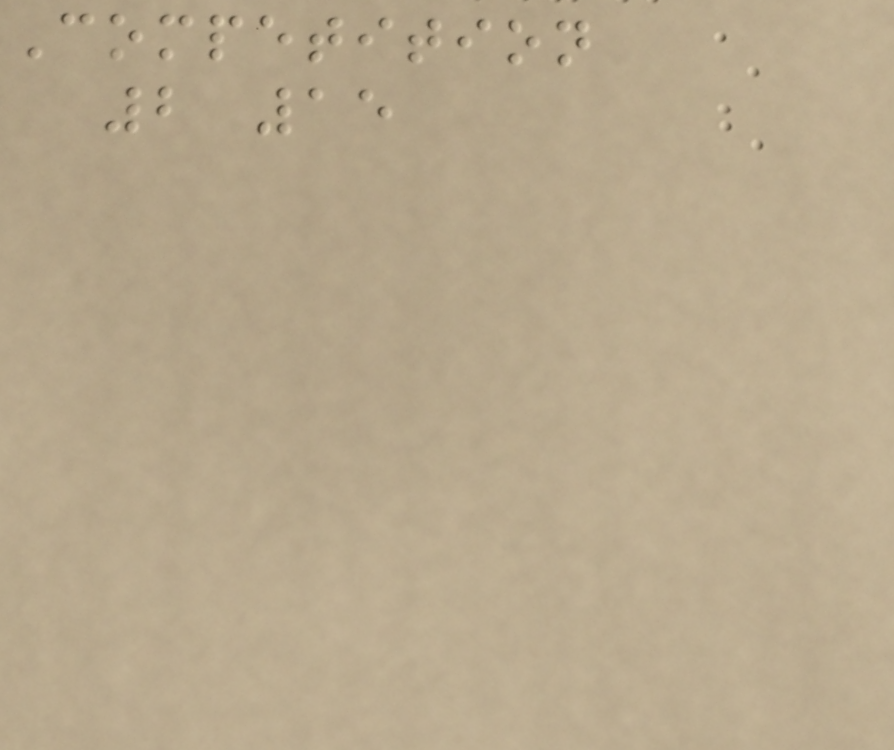Competition
2 15
